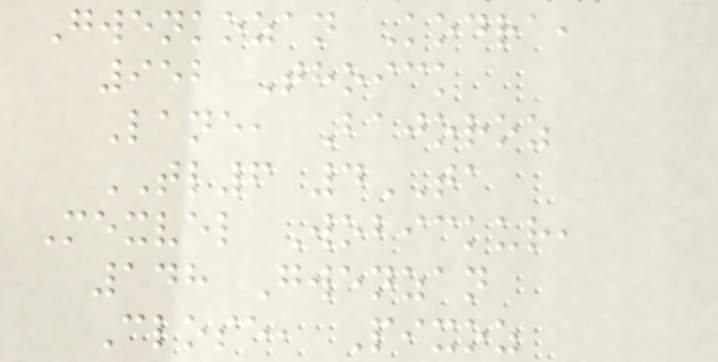Gwenkozan Kodra,
952 Thoick
Lane, Bajoroz
TL6 4TA
Mexvel Wobickur,
148 Gwenzan
Close, Pixoz
